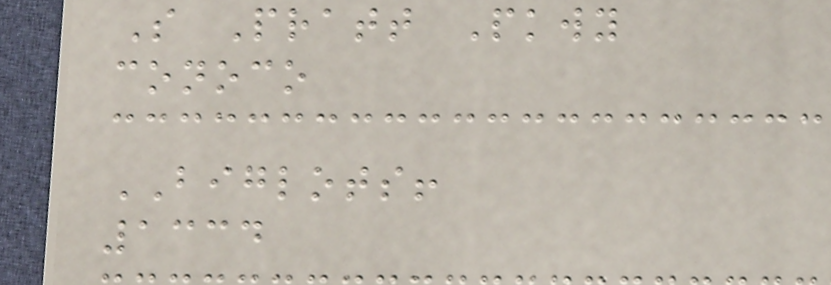S Pratt Pkwy
conoco
BIGLOTS!
1334
